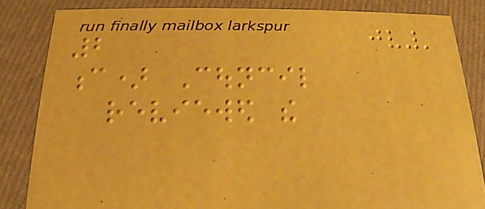2
c) Council
reviewed the
